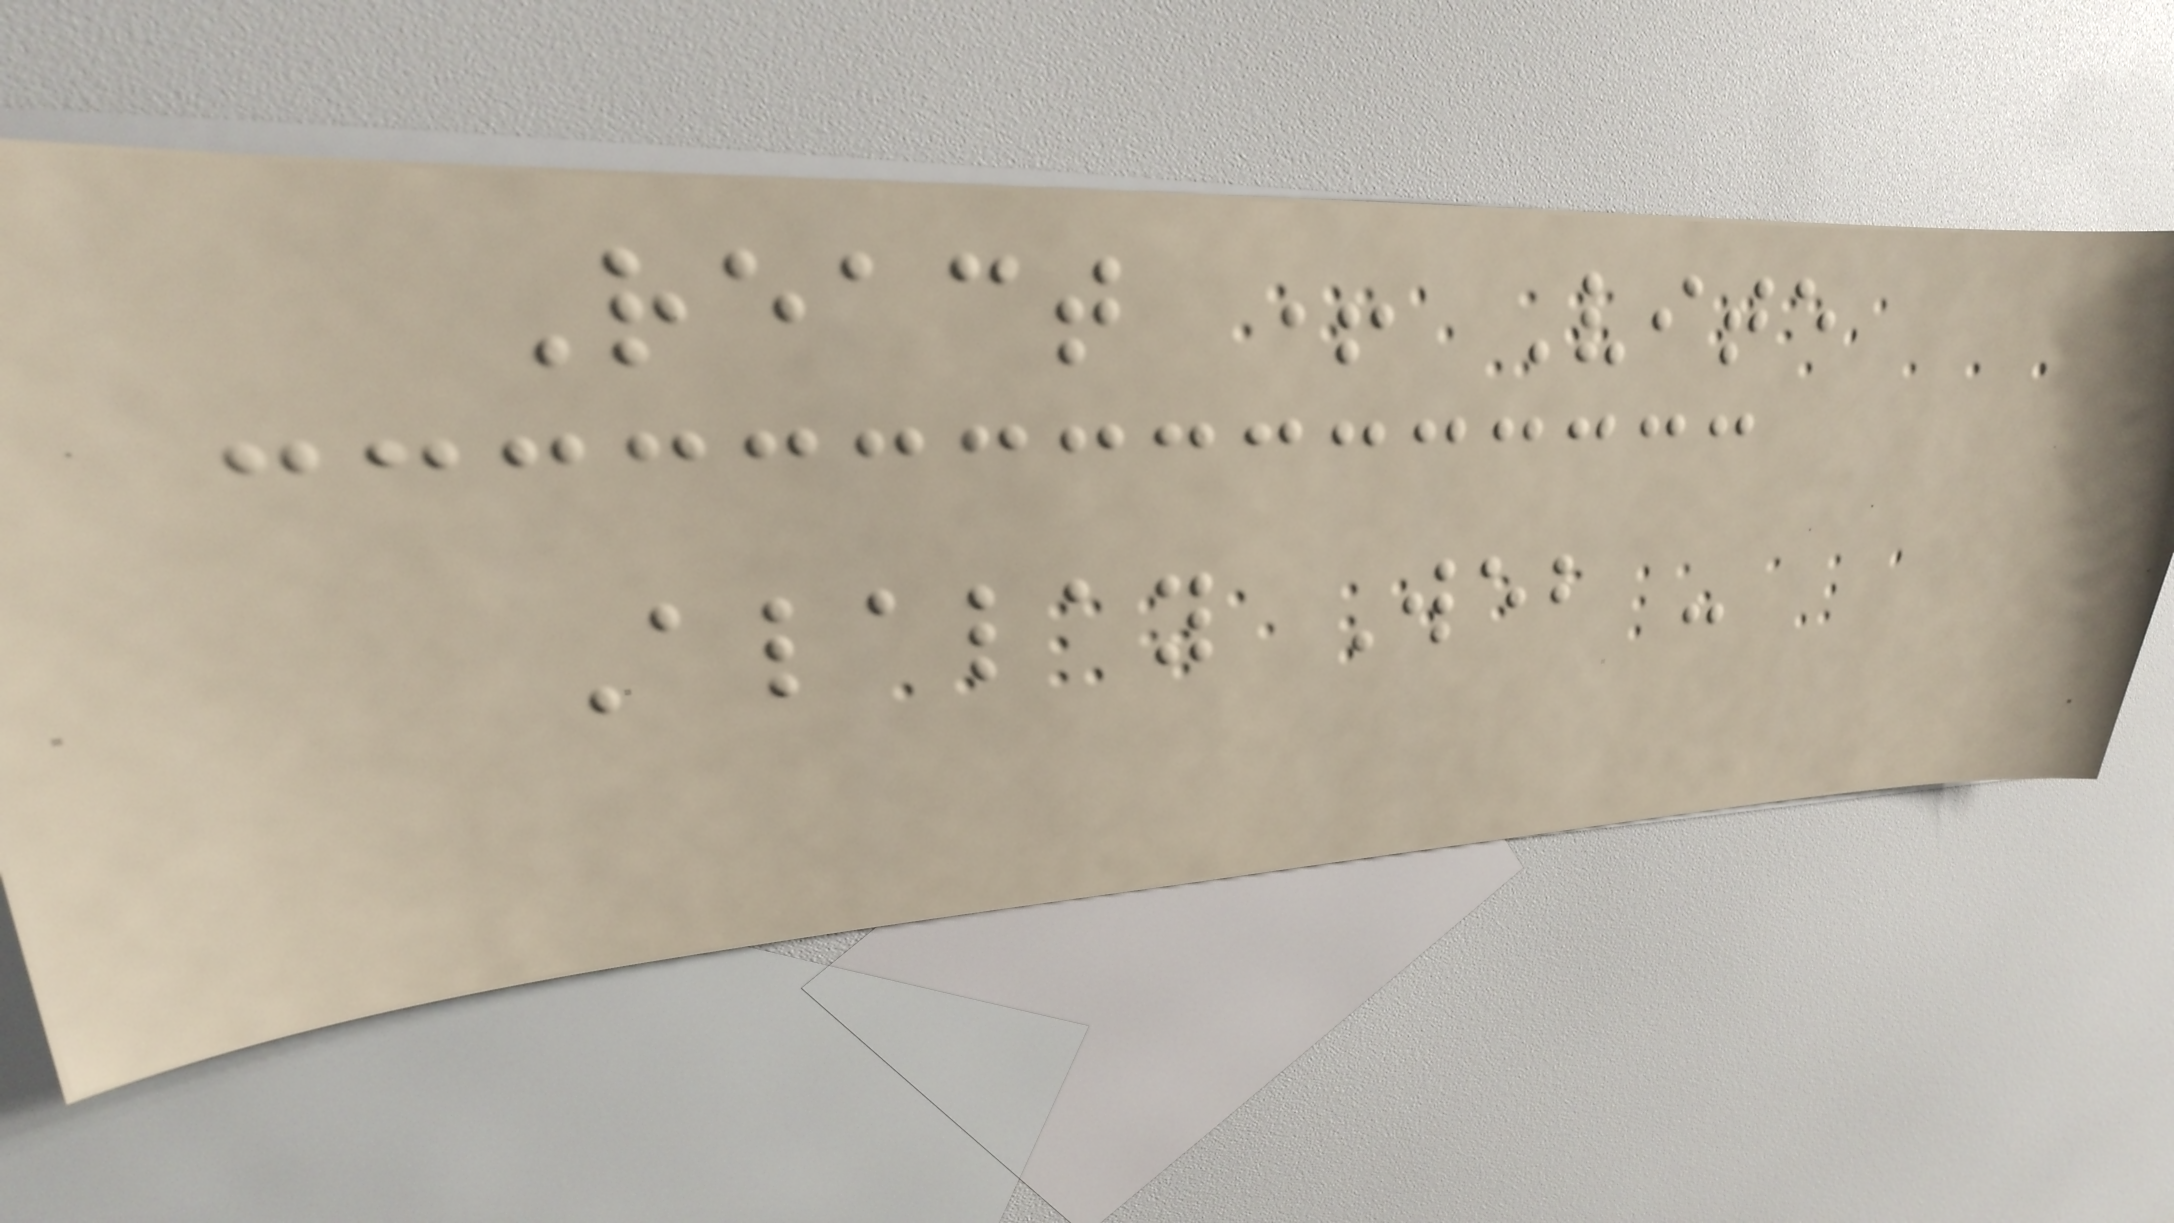React + Vite
Alalay Web -
